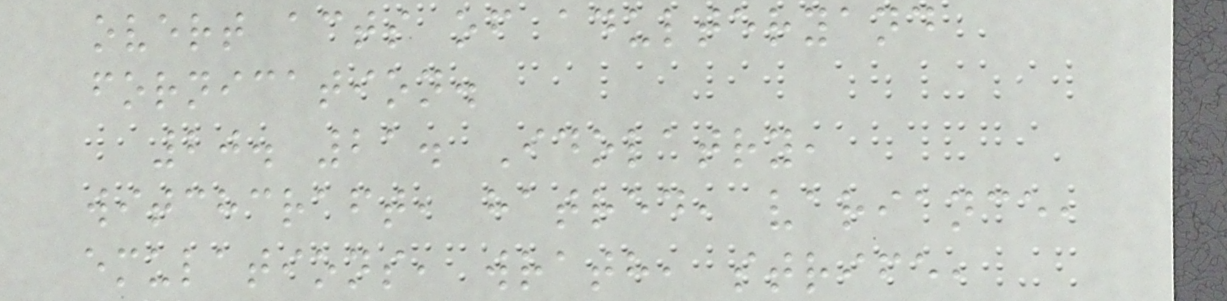overt acts of adulteryand
fornication.
20. 21. Idolatry,
witchcraft, hatred, variance,
emulations, wrath, strife,
